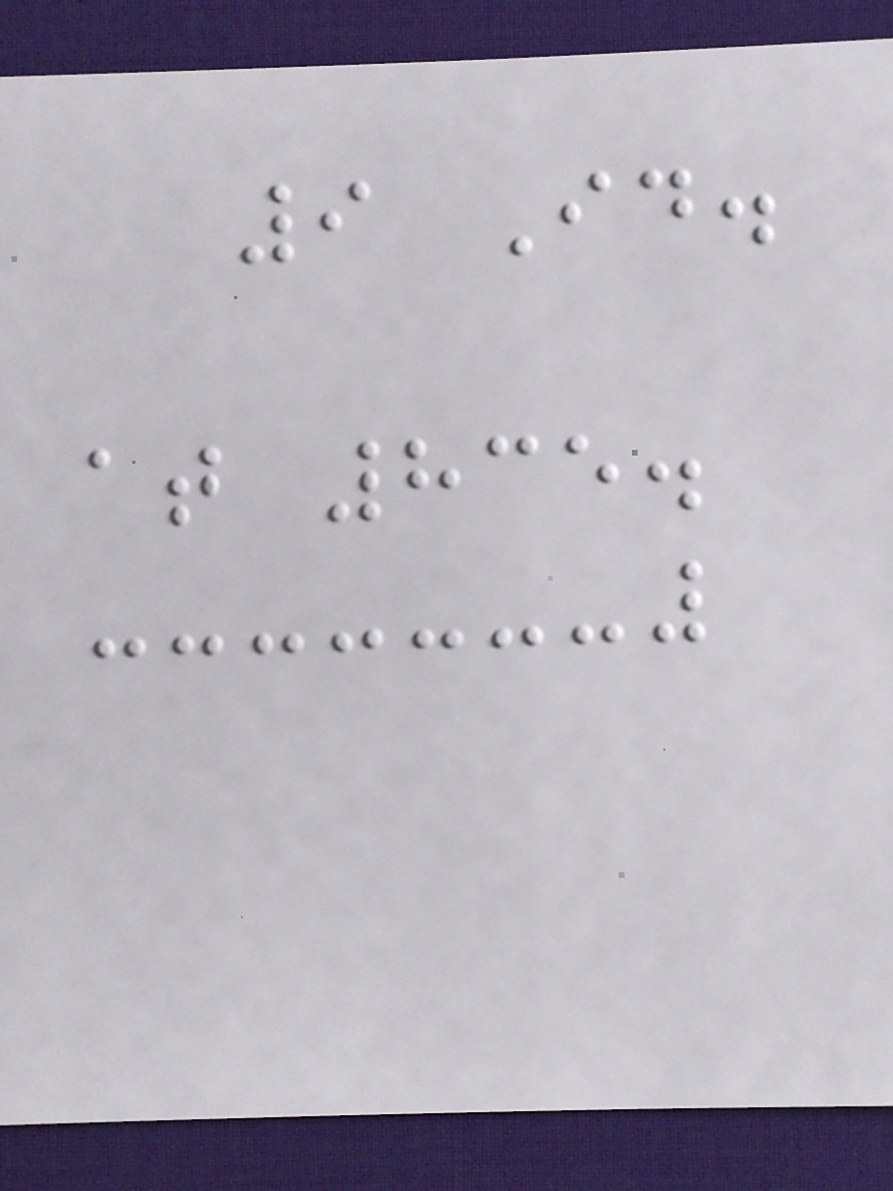9 Id.
at 835.
